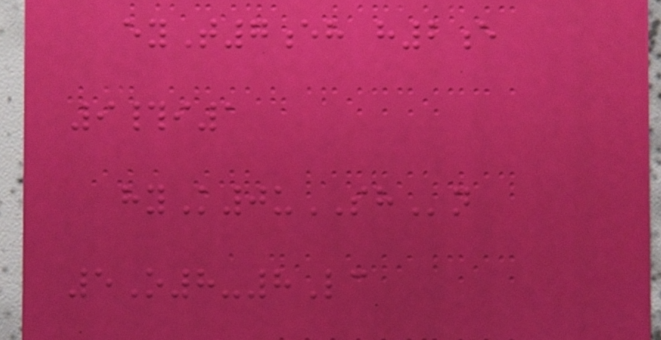eyT7eh h2e
9#i1
hyK0uSHn
5O8-8Lc
